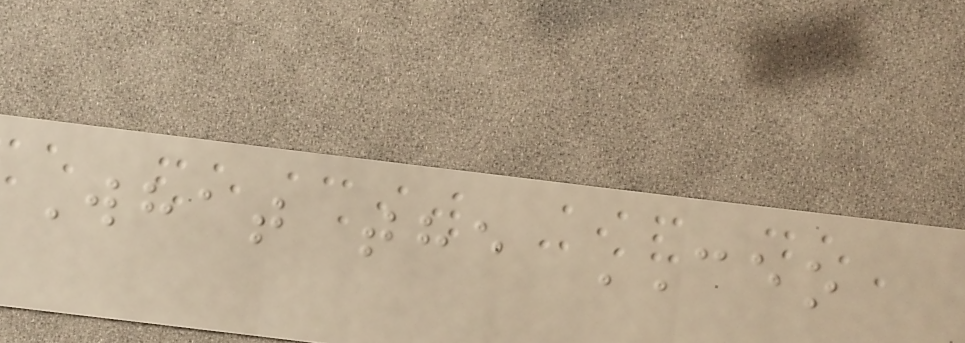What the CEO
